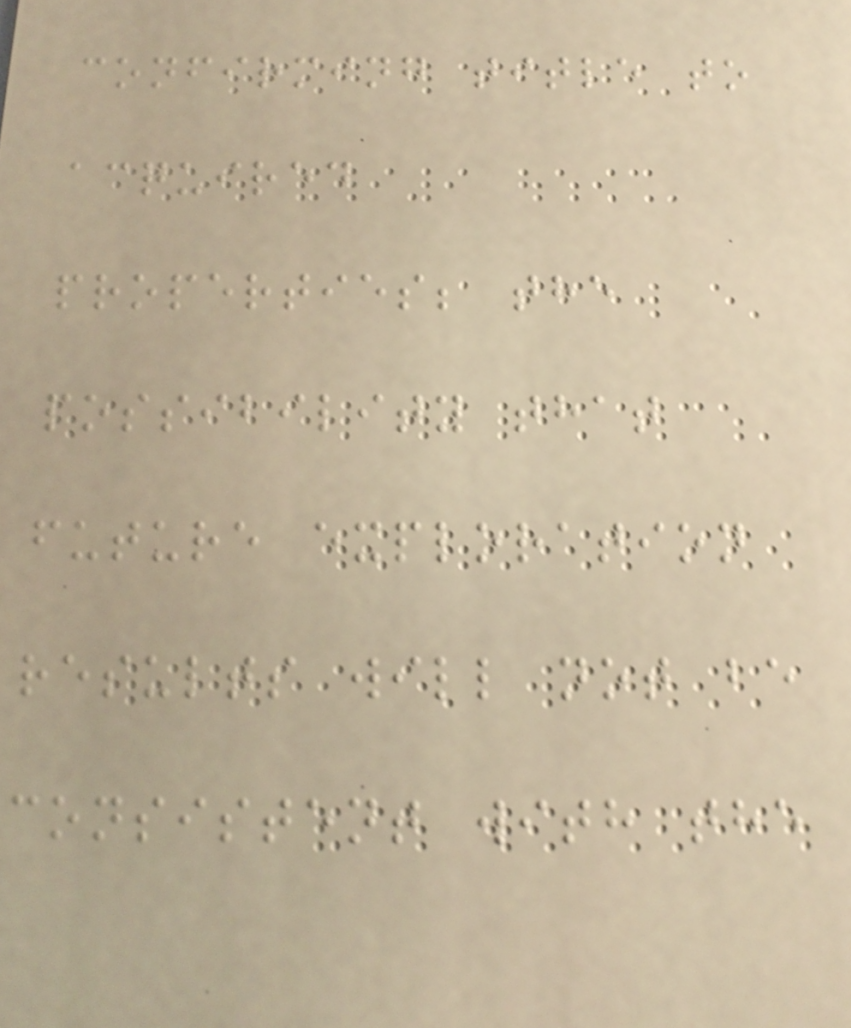confirming title to
acquired
properties; the
possibility that
future exploration
results will not be
consistent with the
